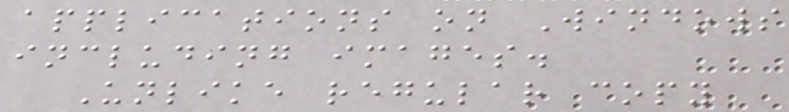applications on Windows
including images.
Unlike regular copy
